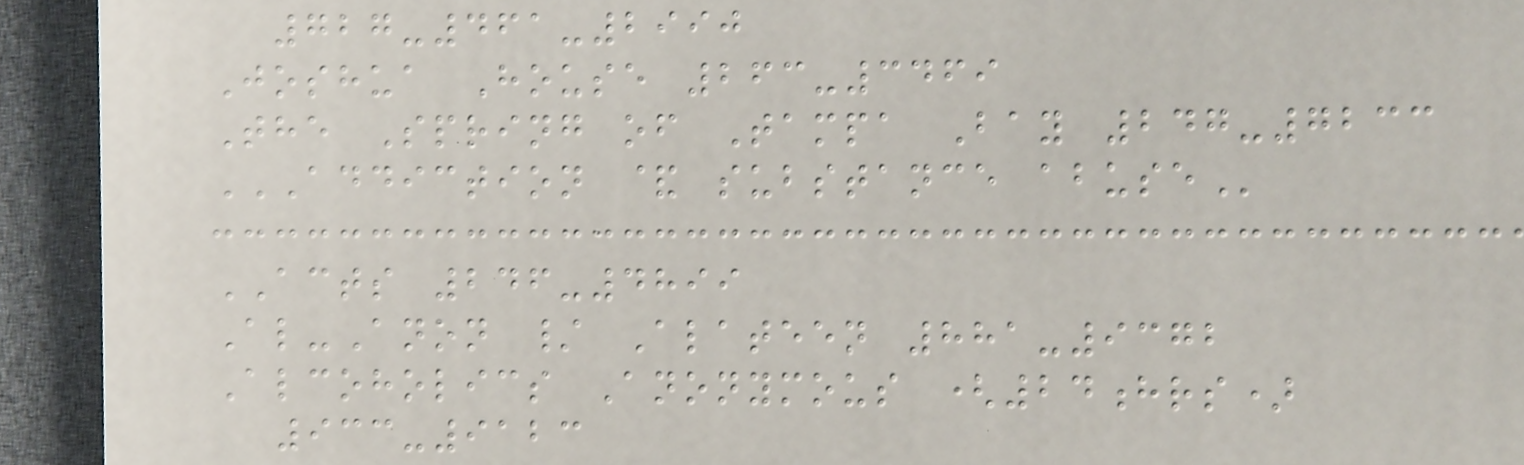727-461-2990
Joshua House 263-3469
The Spring of Tampa Bay 247-7233
ADDICTION & SUBSTANCE ABUSE
ACTS 246-4899
Al-Anon / Alateen 881-9372
Alcoholics Anonymous (24hrs)
933-9123
